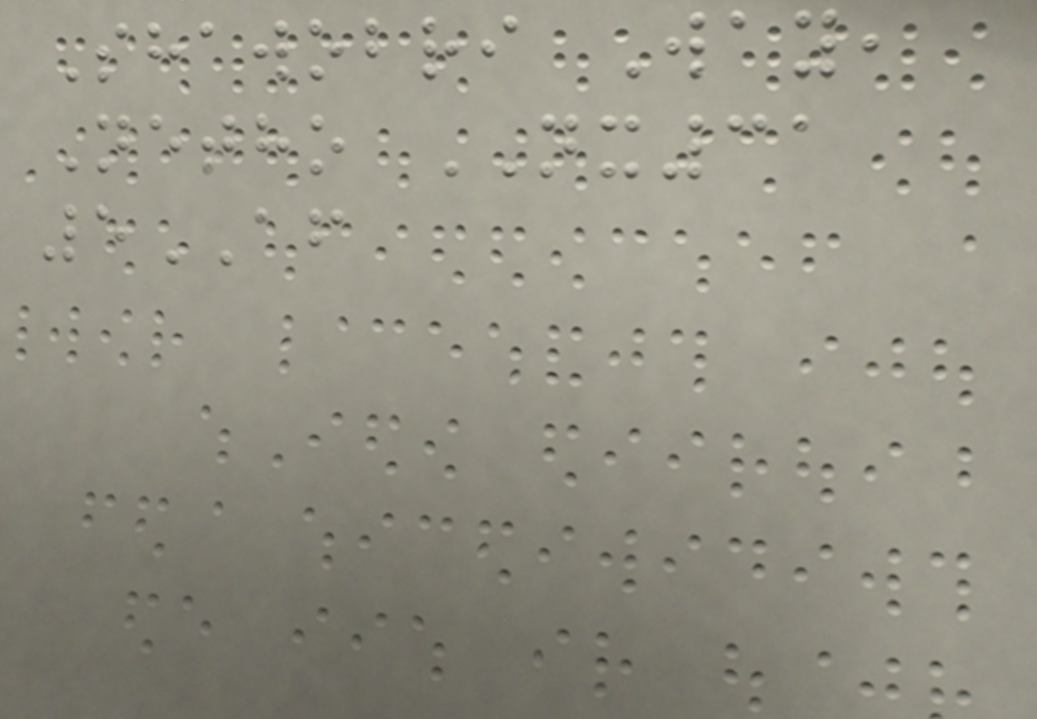Shawobri Way,
Netho NX31
5AF
